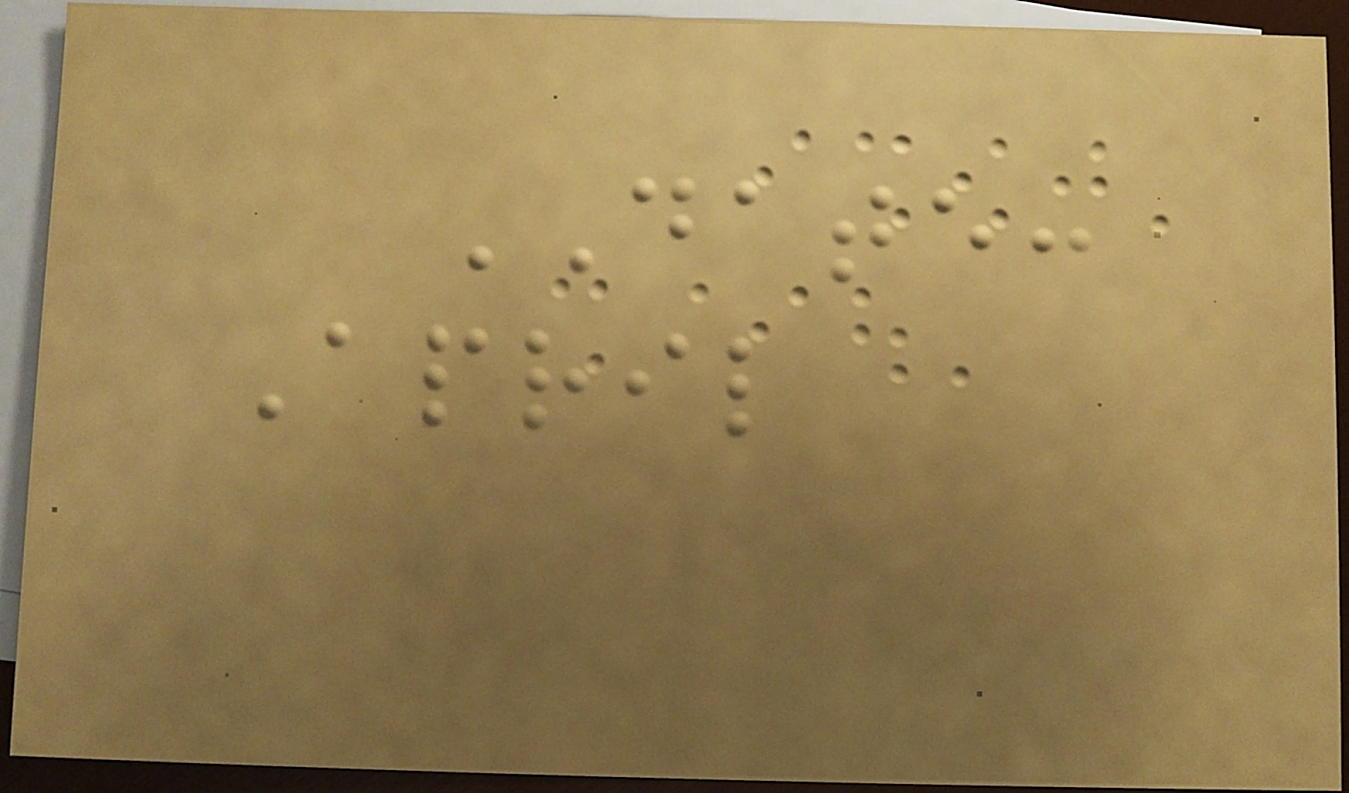DATE:
April
